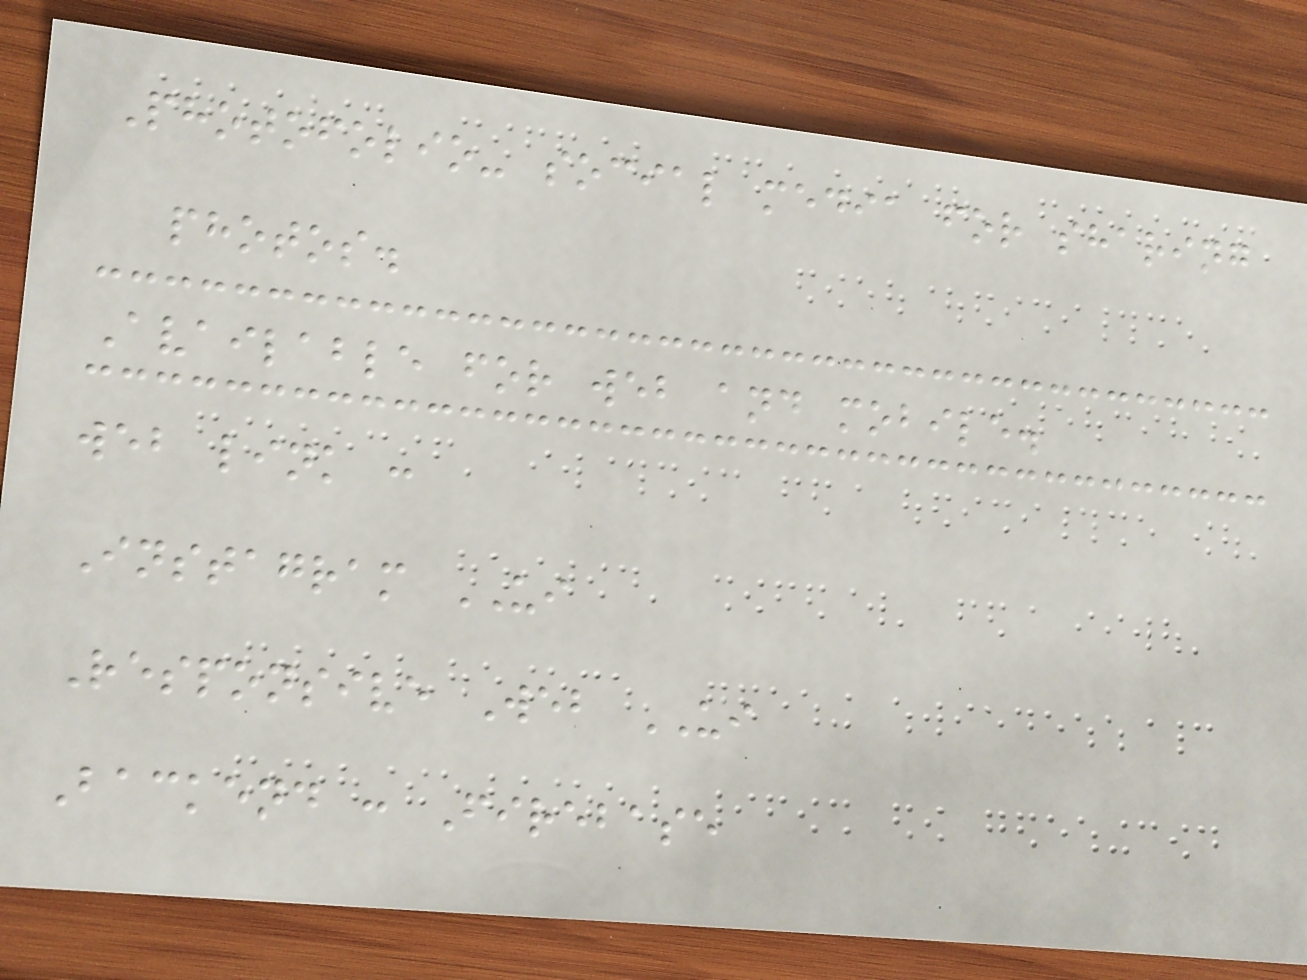Photofolio- social media for sharing
photos.
Available for web and mobile.
web link :
Instagram UI
Responsive Web UI
Backend : Firebase
